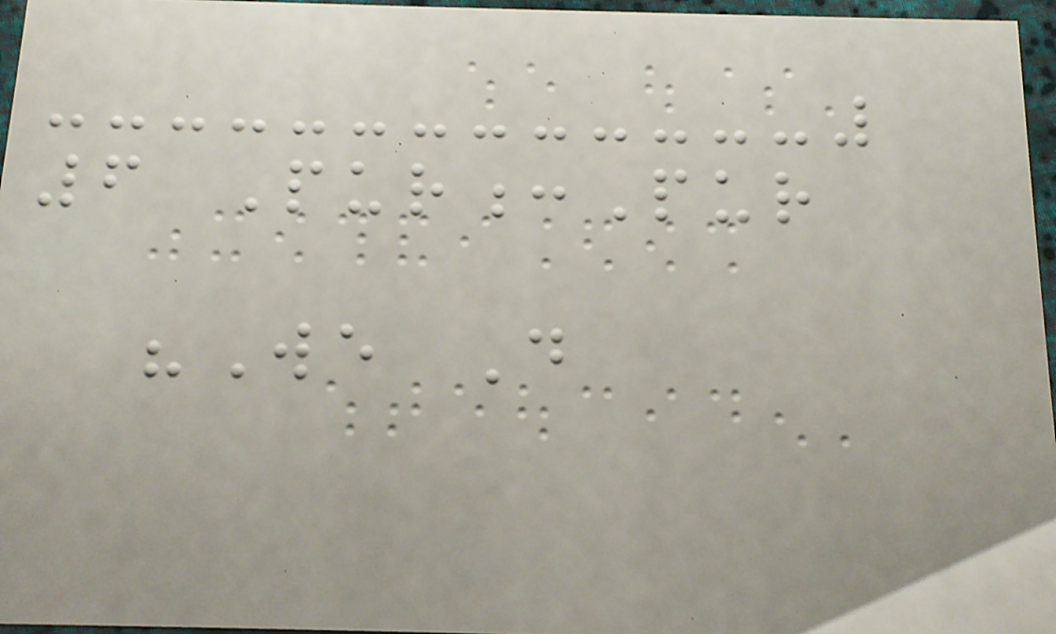6 Pur:Pur
"We Do
